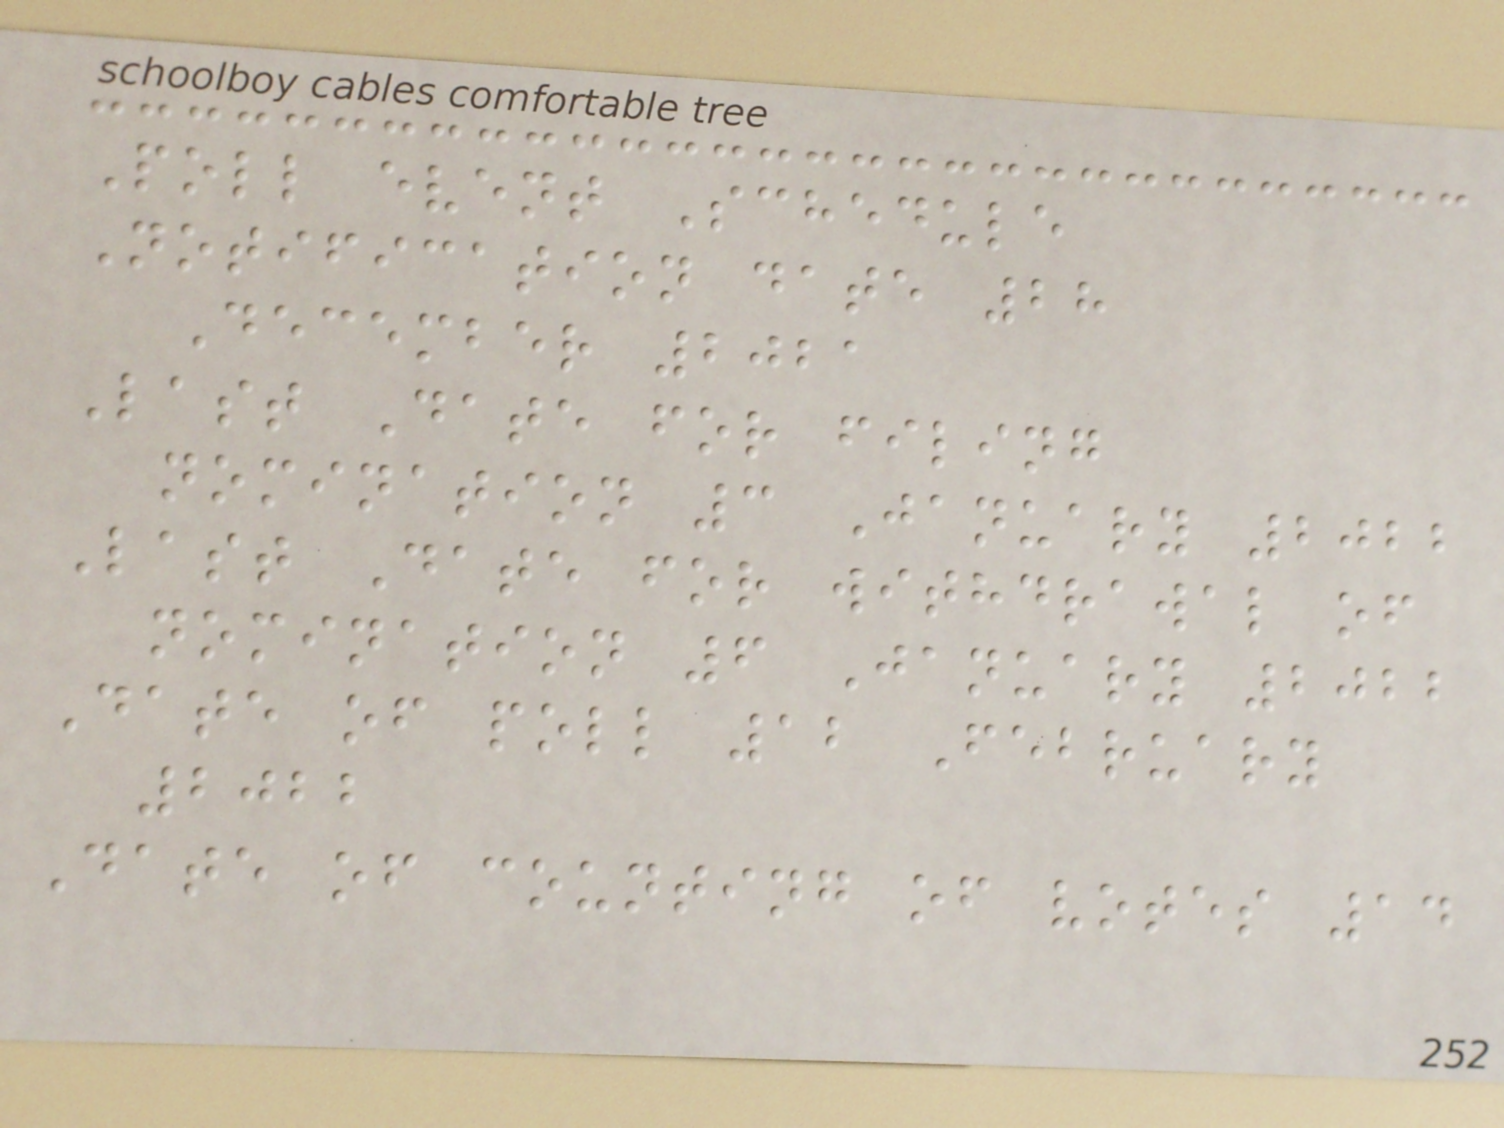Poll event Schedule
Notification date 28
December 2021
Last Date for filing
nomination 3 January 2022
Last Date for withdrawal of
nomination 6 January 2022
Date of poll 12 February
2022
Date of counting of votes 14
